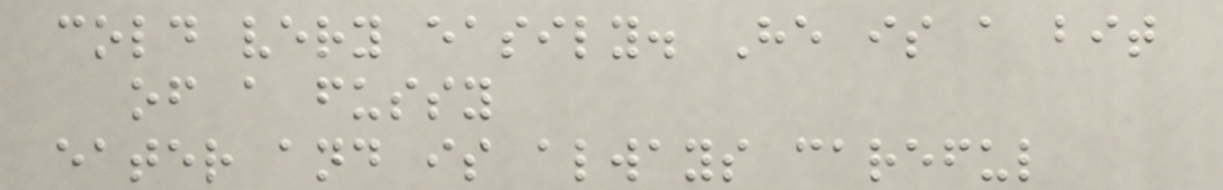cold very easily. He is a bit
of a fussy
eater and is always careful
